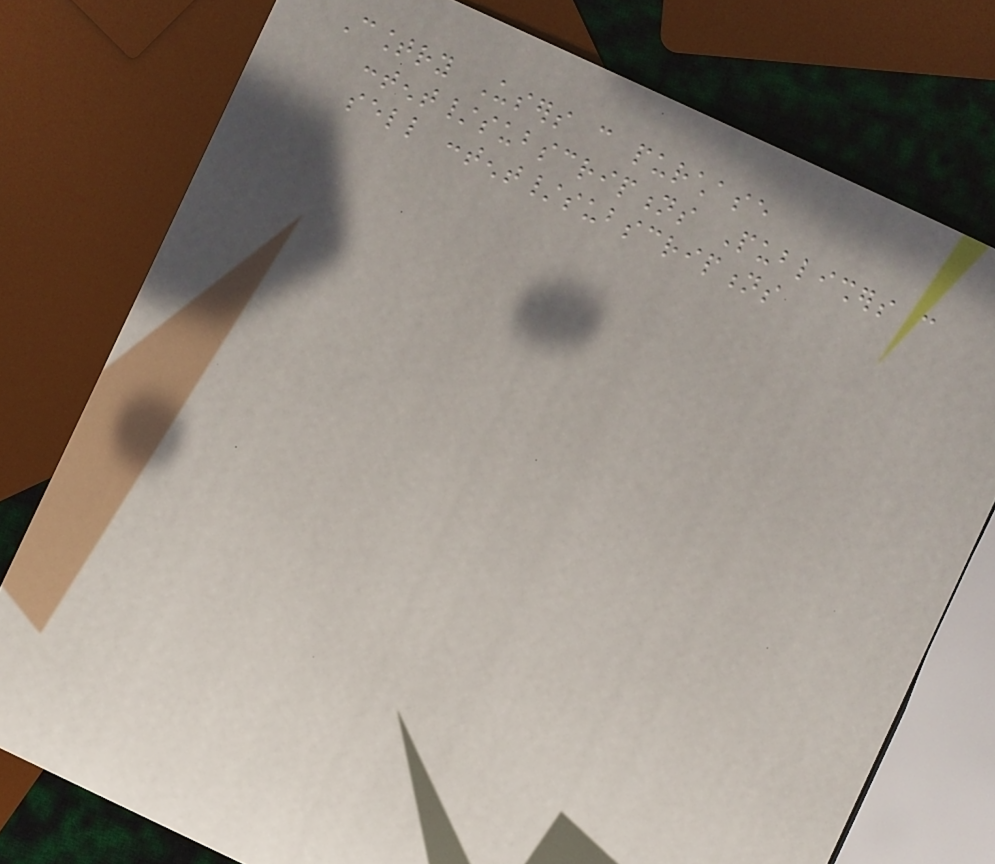Country Users can purchase
content/subscriptions Publishers can
sell content/subscriptions
